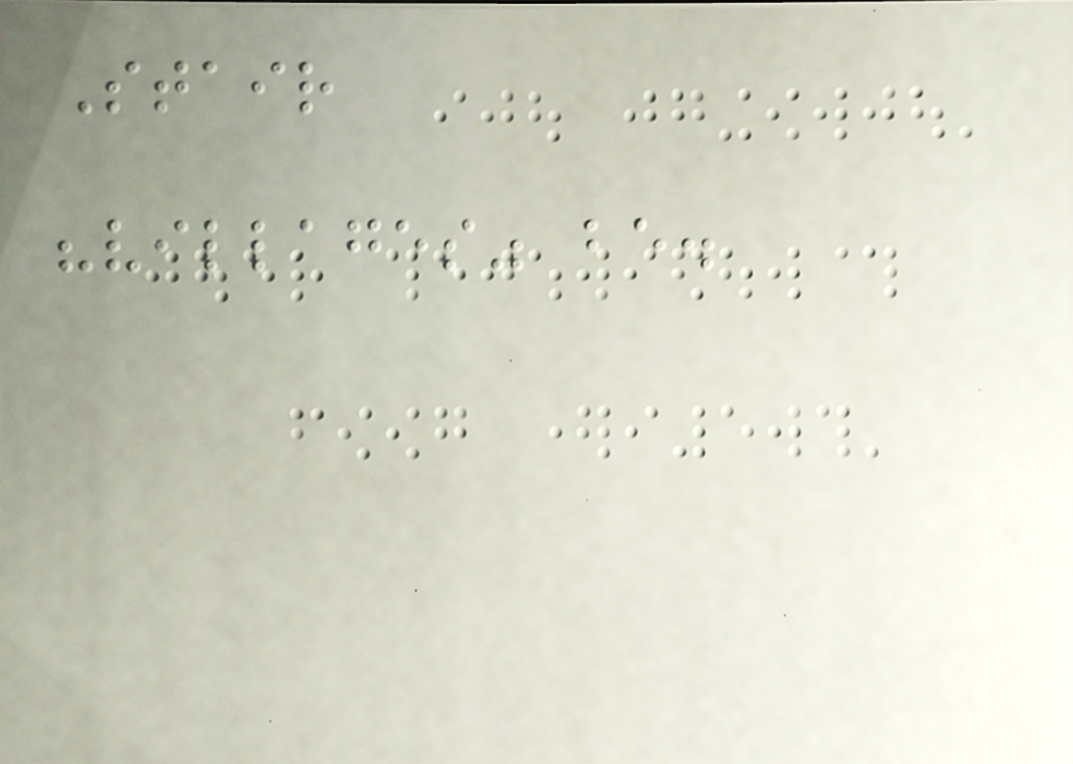Stair
"villages" be.
